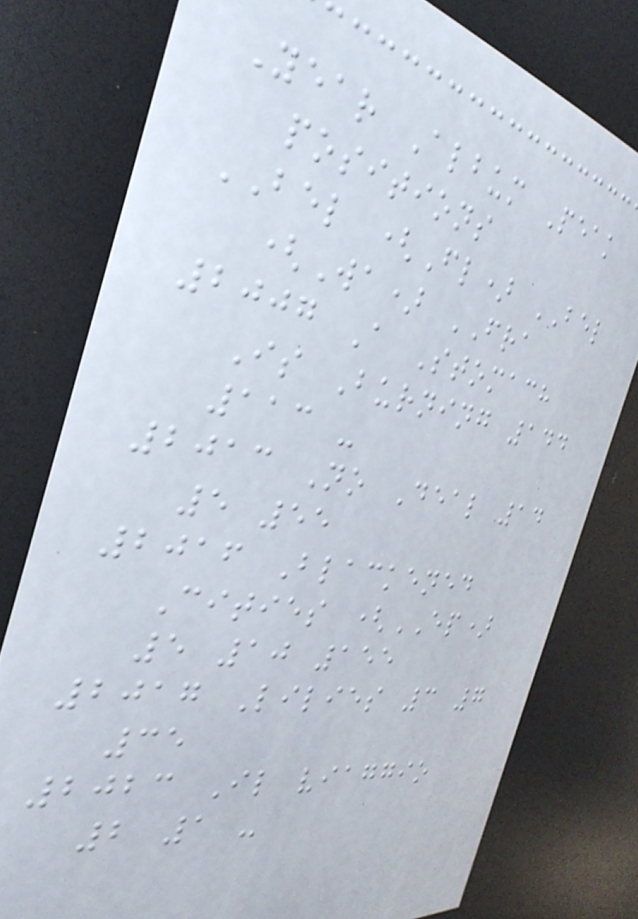Year Album Peak
positions
BEL (Fl) BEL
(Wa) FRA
2007 A Stomach
Is Burning 144
113 -
2013 No Deal 14
5 55
2016 Blackened
Cities (EP)
5 10 155
2017 Lilies 3 7
35
2023 Il viaggio
2 1 -
